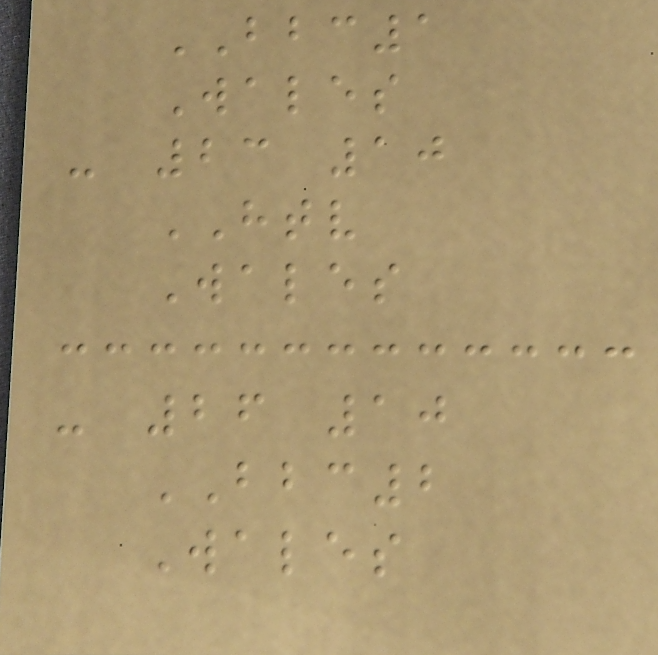BBC1
Wales
- 23 10
HTV
Wales
- 26 10
BBC2
Wales
